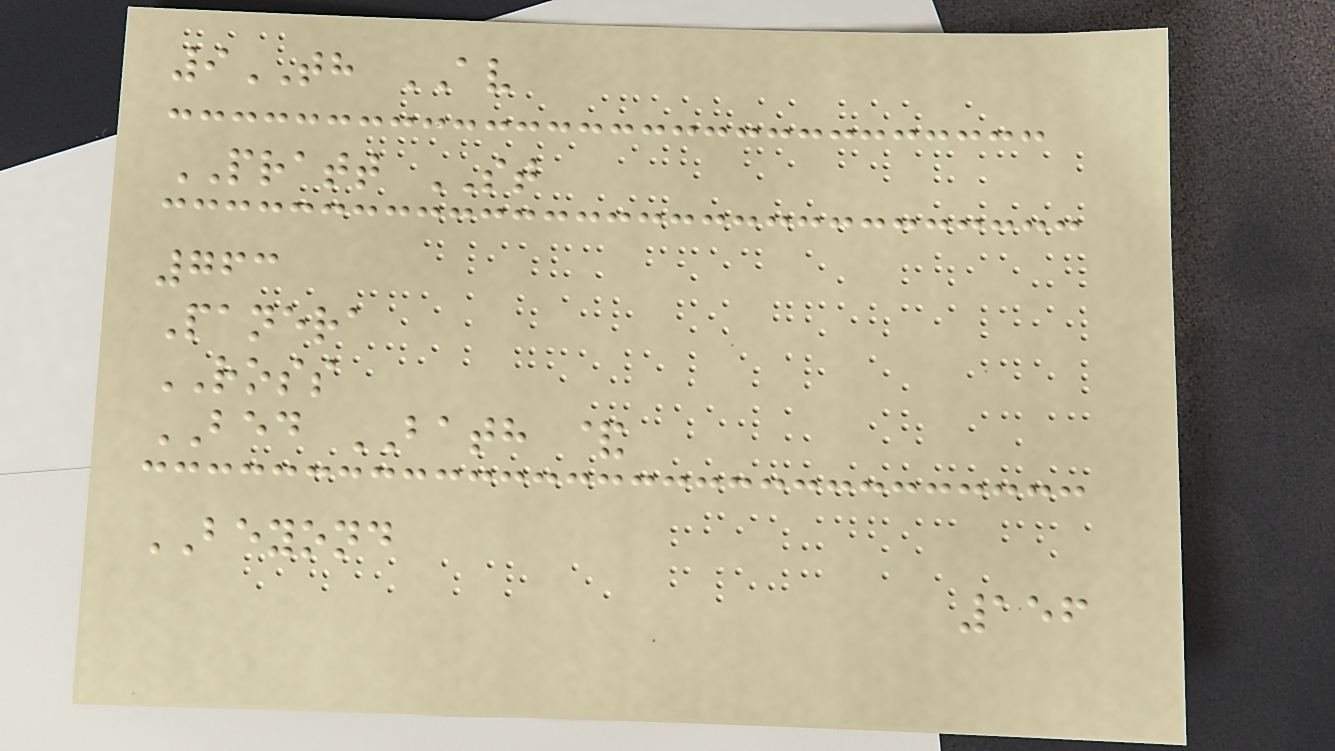9TH AV
PRATT ST
763
Panera
ROSS
BED BATH &
BEYOND
156
